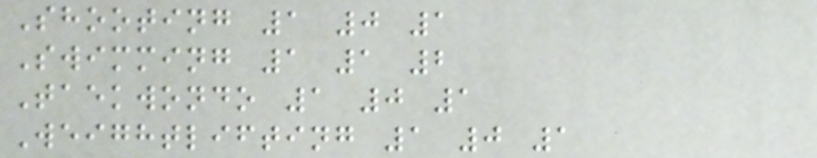Shooting 1 0 1
Swimming 1 1 2
Taekwondo 1 0 1
Weightlifting 1 0 1
